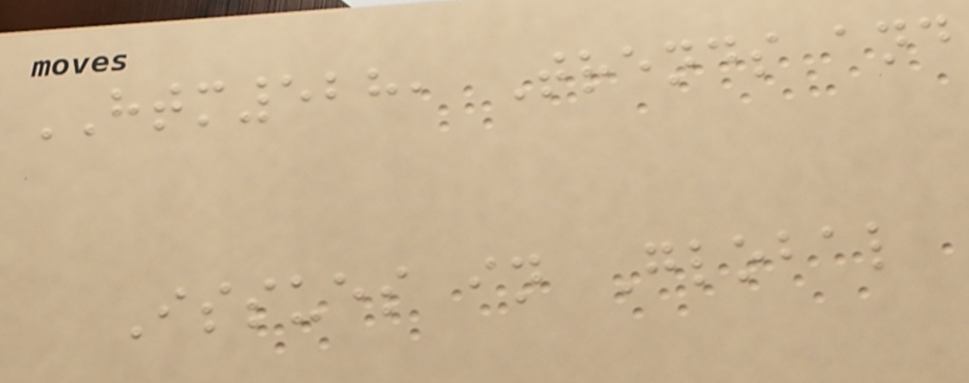HTM528, Trends and
Issues in Global
